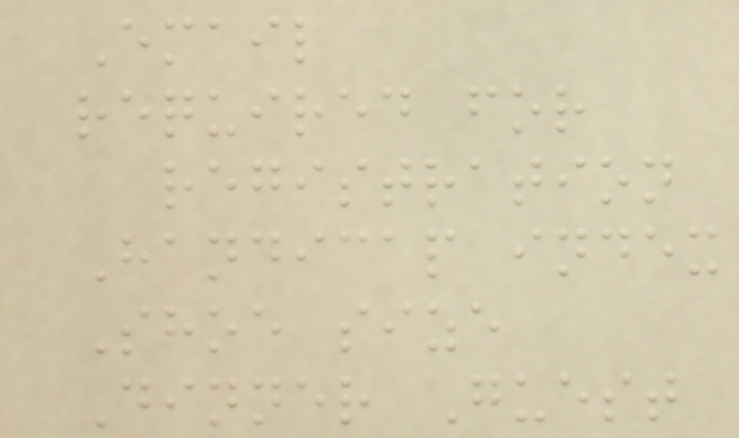Email
required for
registration
Handicap index
Shoe size
Dinner Guest
